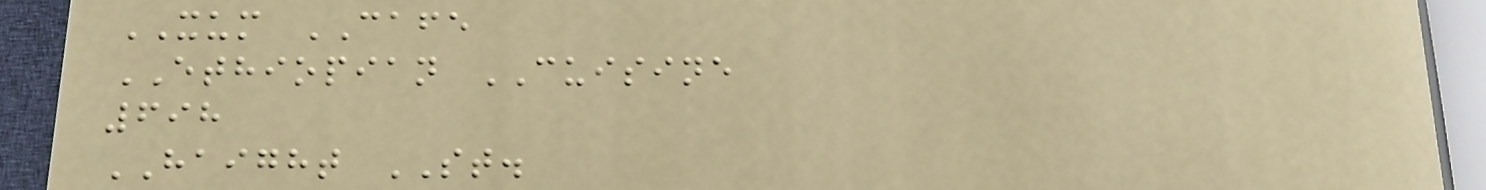XUM CAFE
ETHIOPIAN CUISINE
698
HAIGHT ST.
